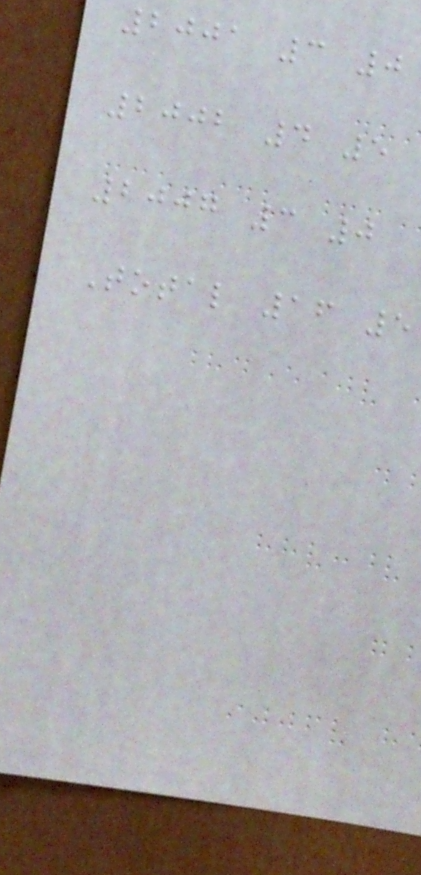2001 3 0
2002 4 5
2007 3 0
Total 16 5
